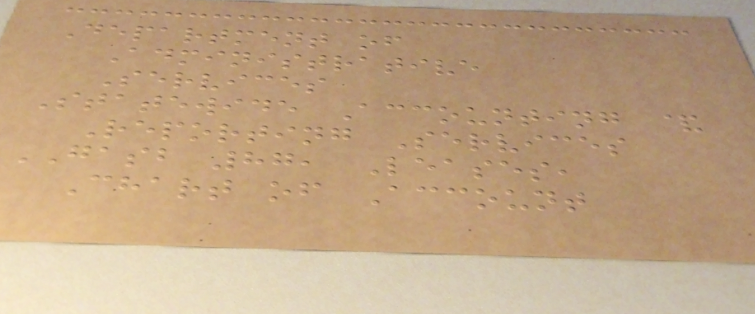Department of
Administrative
Services
Statewide Accounting &
Reporting Services
GASB 87, Leases,
Chart of Account
